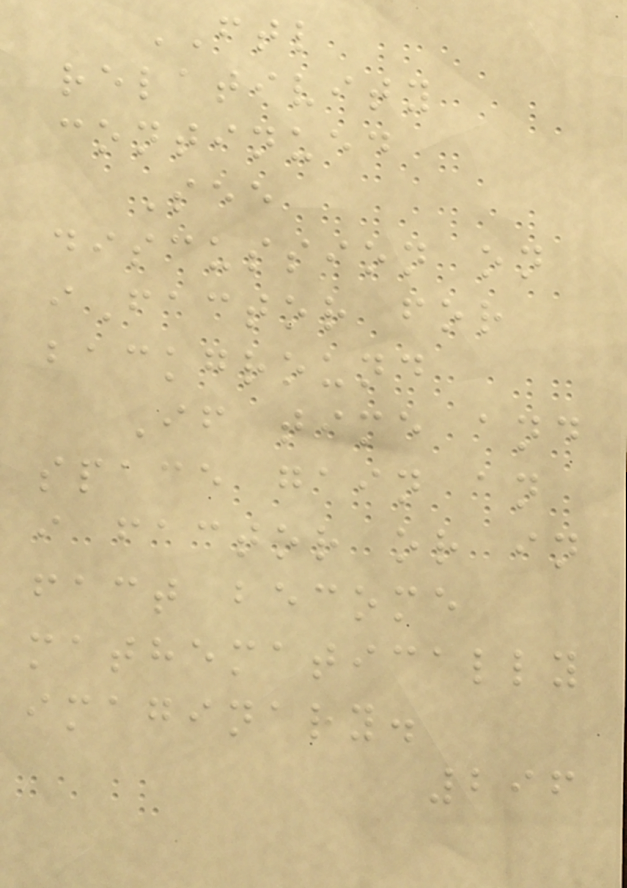FTL
relativity
continued
See
discussion on
iFactor for
background
If time and
space gain an
i factor or in
fact become
mathematically
imaginary.
296
